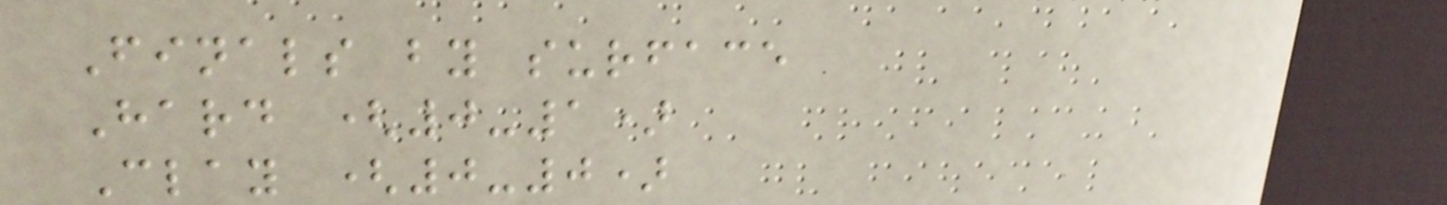Finals by surface
Hard (0-1)
Clay (0-0)
